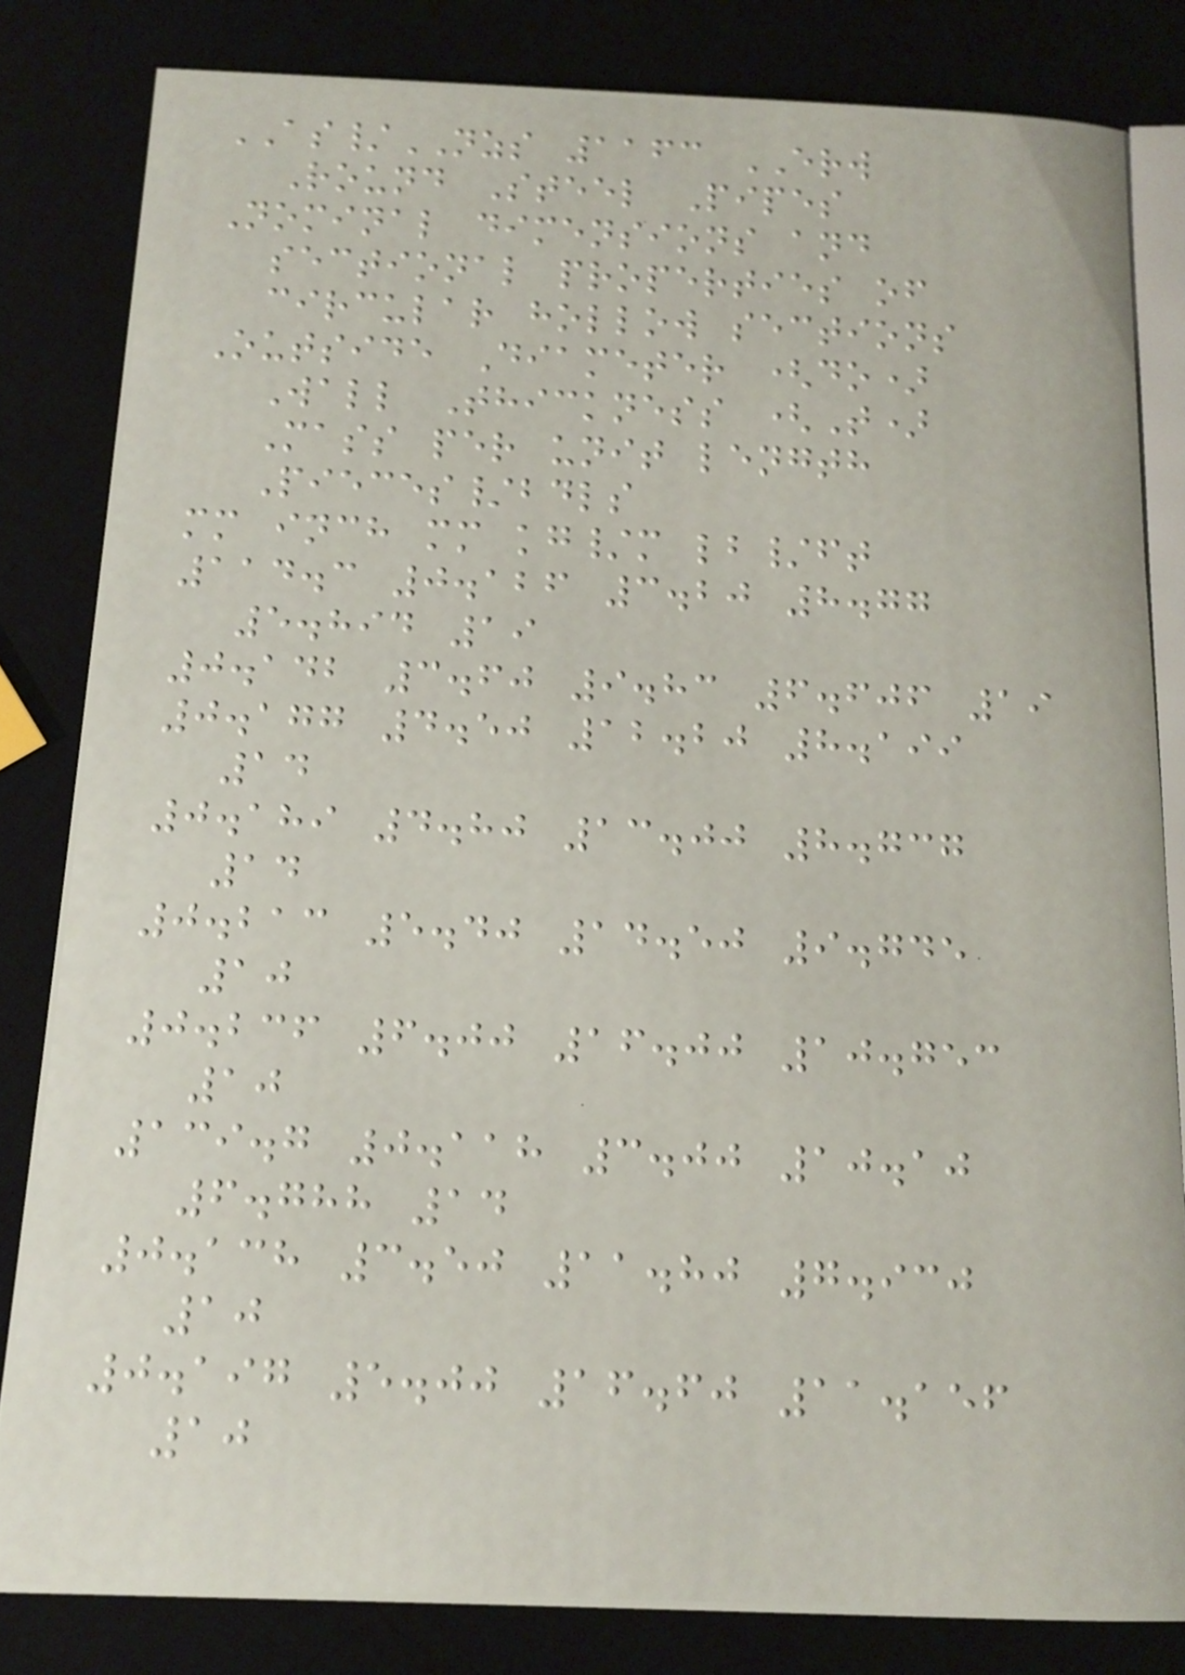AS/NZS 1163 ERW
Round Steel Pipes
Nominal dimensions and
sectional properties of
circular hollow sections
Outside Diameter (do)
Wall Thickness (T)
Mass per unit length
Pieces/bdls
mm inch mm kg/m lb/ft
114.3 0.126 3.20 8.77
5.894 19
0.142 3.60 9.83 6.606 19
0.177 4.50 12.20 8.199
14
0.189 4.80 13.00 8.737
14
0.213 5.40 14.50 9.745
10
0.236 6.00 16.00 10.753
10
139.7 0.118 3.00 10.10
6.788 14
0.138 3.50 11.80 7.930
10
0.197 5.00 16.60 11.156
10
